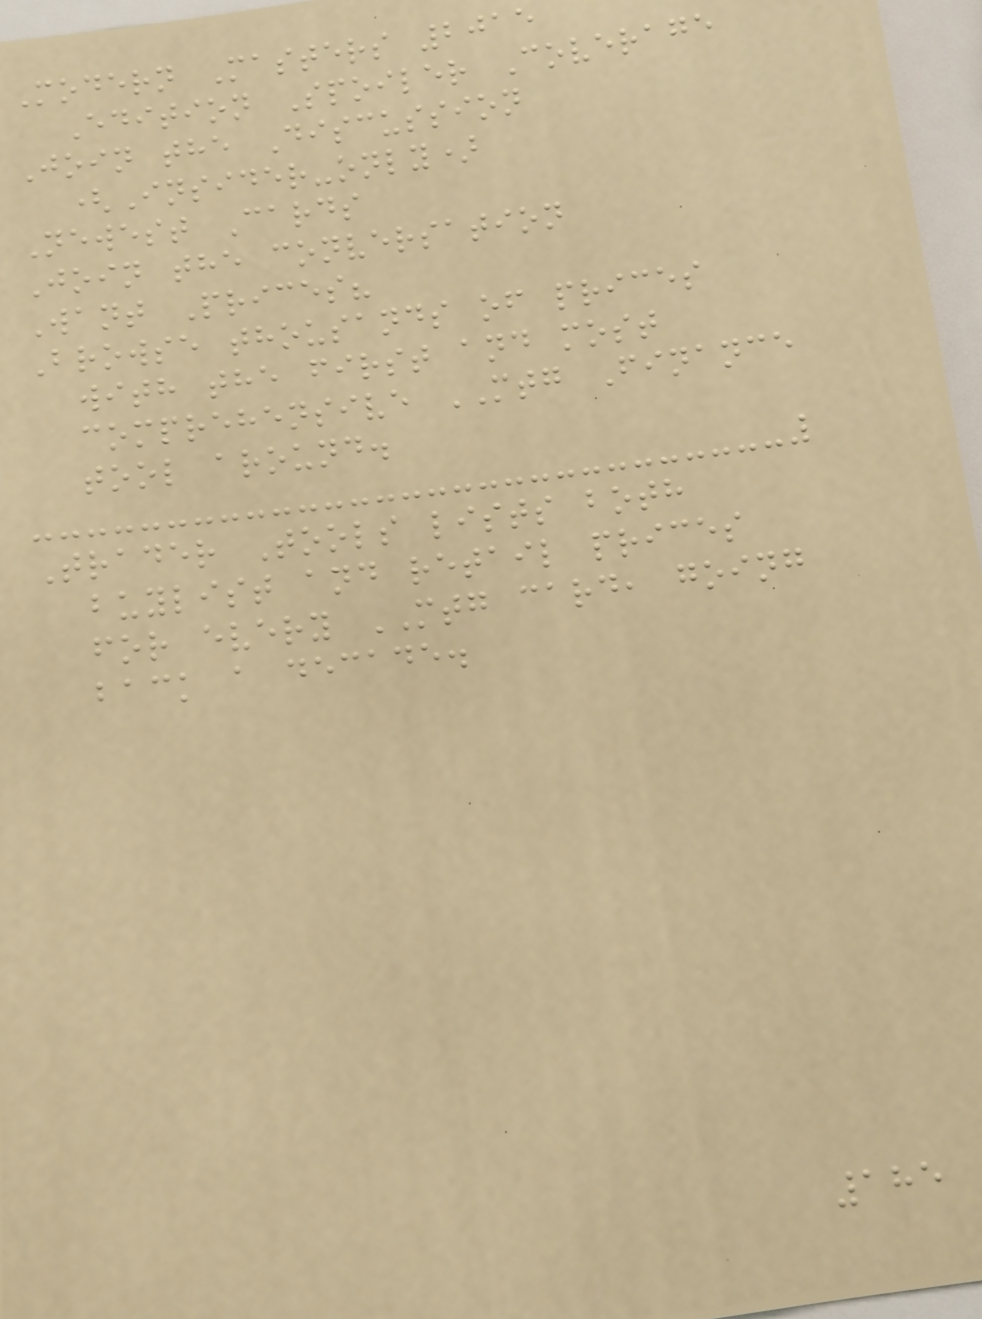Modern Masters 2015
Edition Spoiler Coverage
Join the Discussion
(Insider-only)
Newest Cards
Join the conversation
Want Prices?
Browse thousands of prices
with the first and most
comprehensive MTG Finance
tool around.
Trader Tools lists both
buylist and retail prices
for every MTG card, going
back a decade.
185
